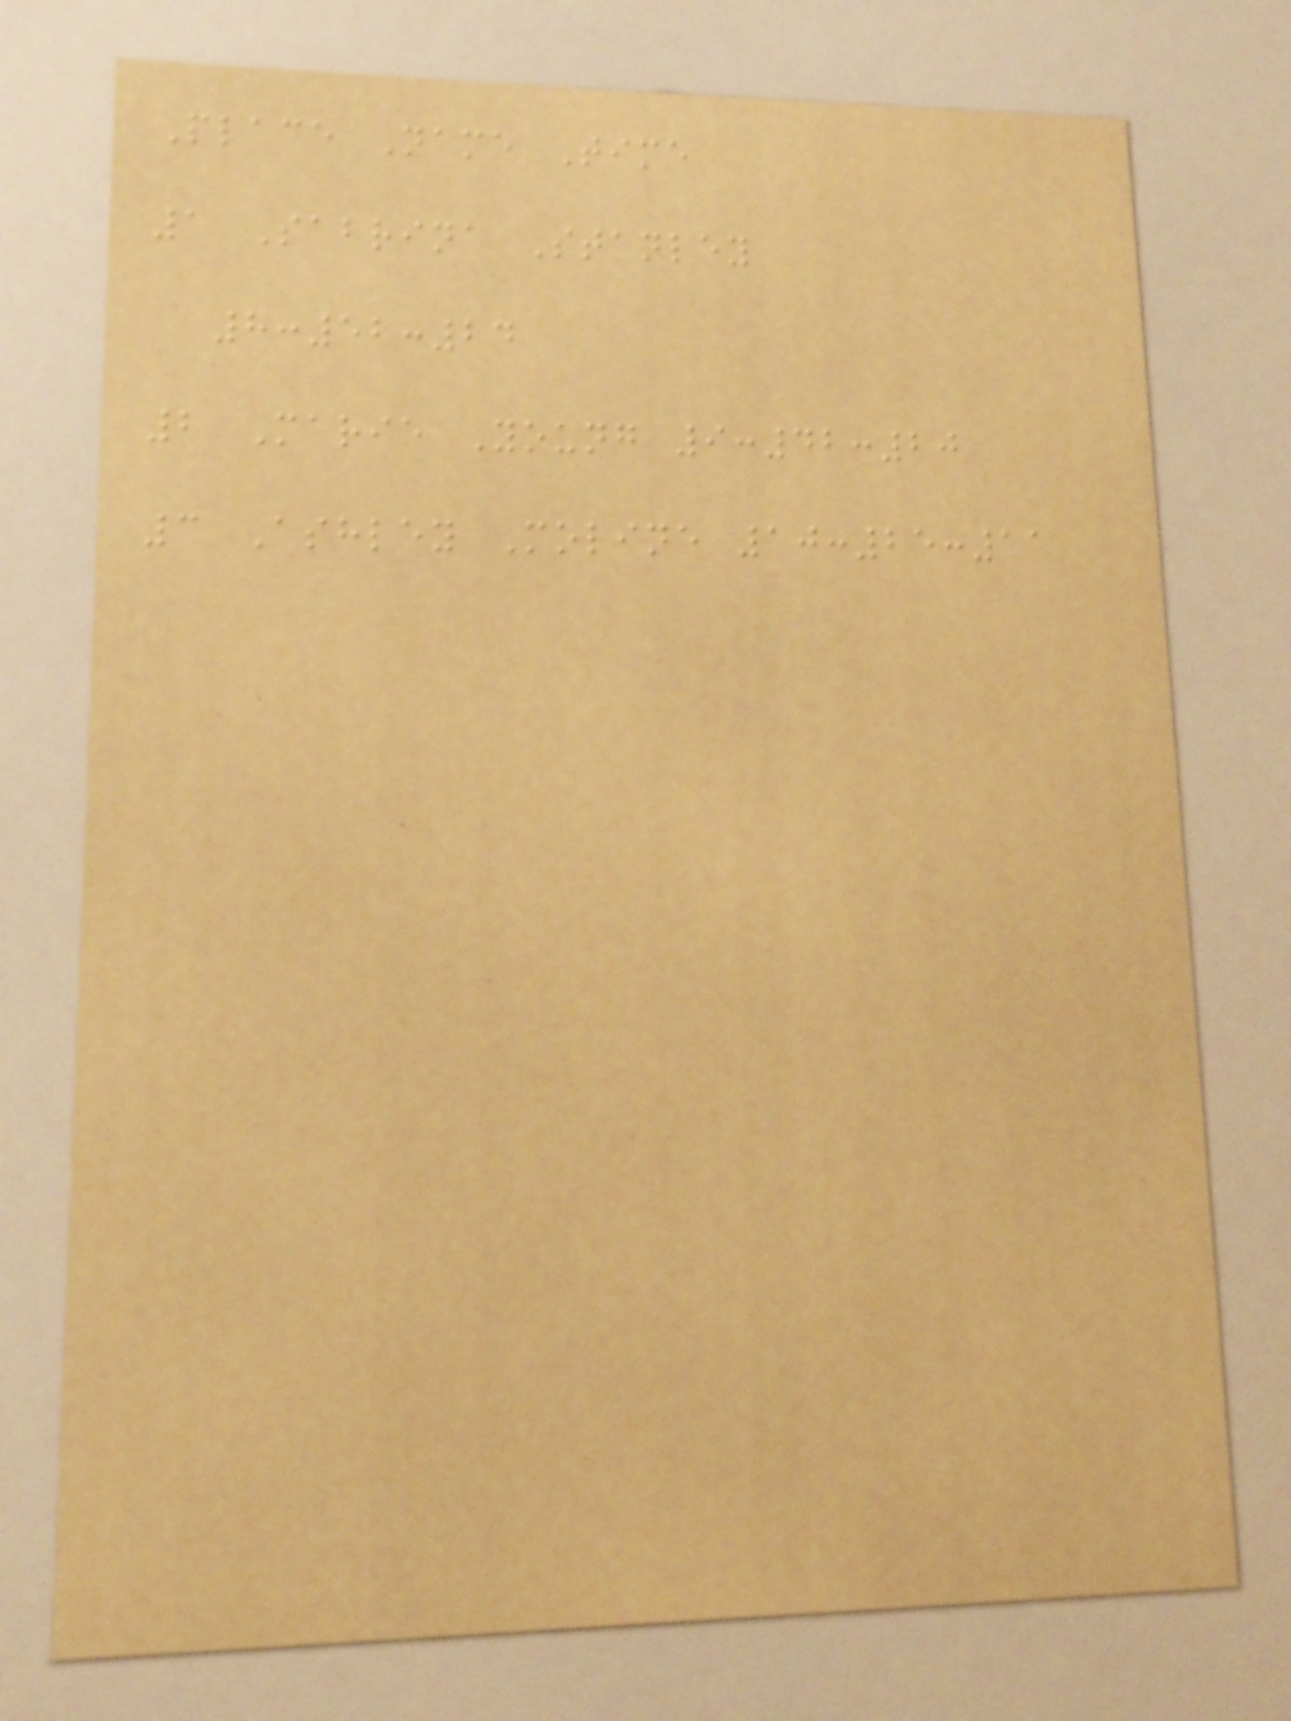Place Name Time
1 Sabrina Stanley
8:52:24
2 Marie Young 9:42:20
3 Ashley Moline 10:25:11
